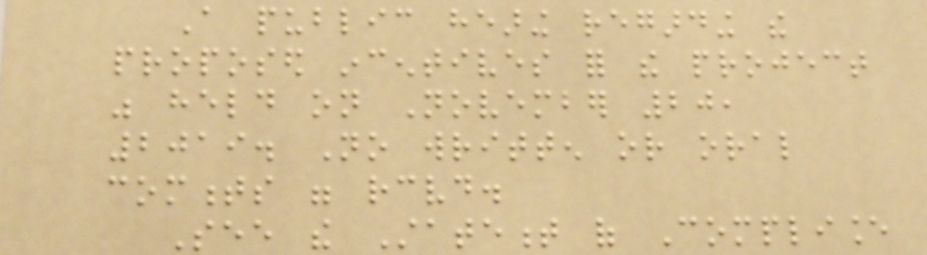A public hearing regarding the
proposed incentives for the project
was held on November 20,
2019. No written or oral
comments were received.
See the Statement of Compliance
